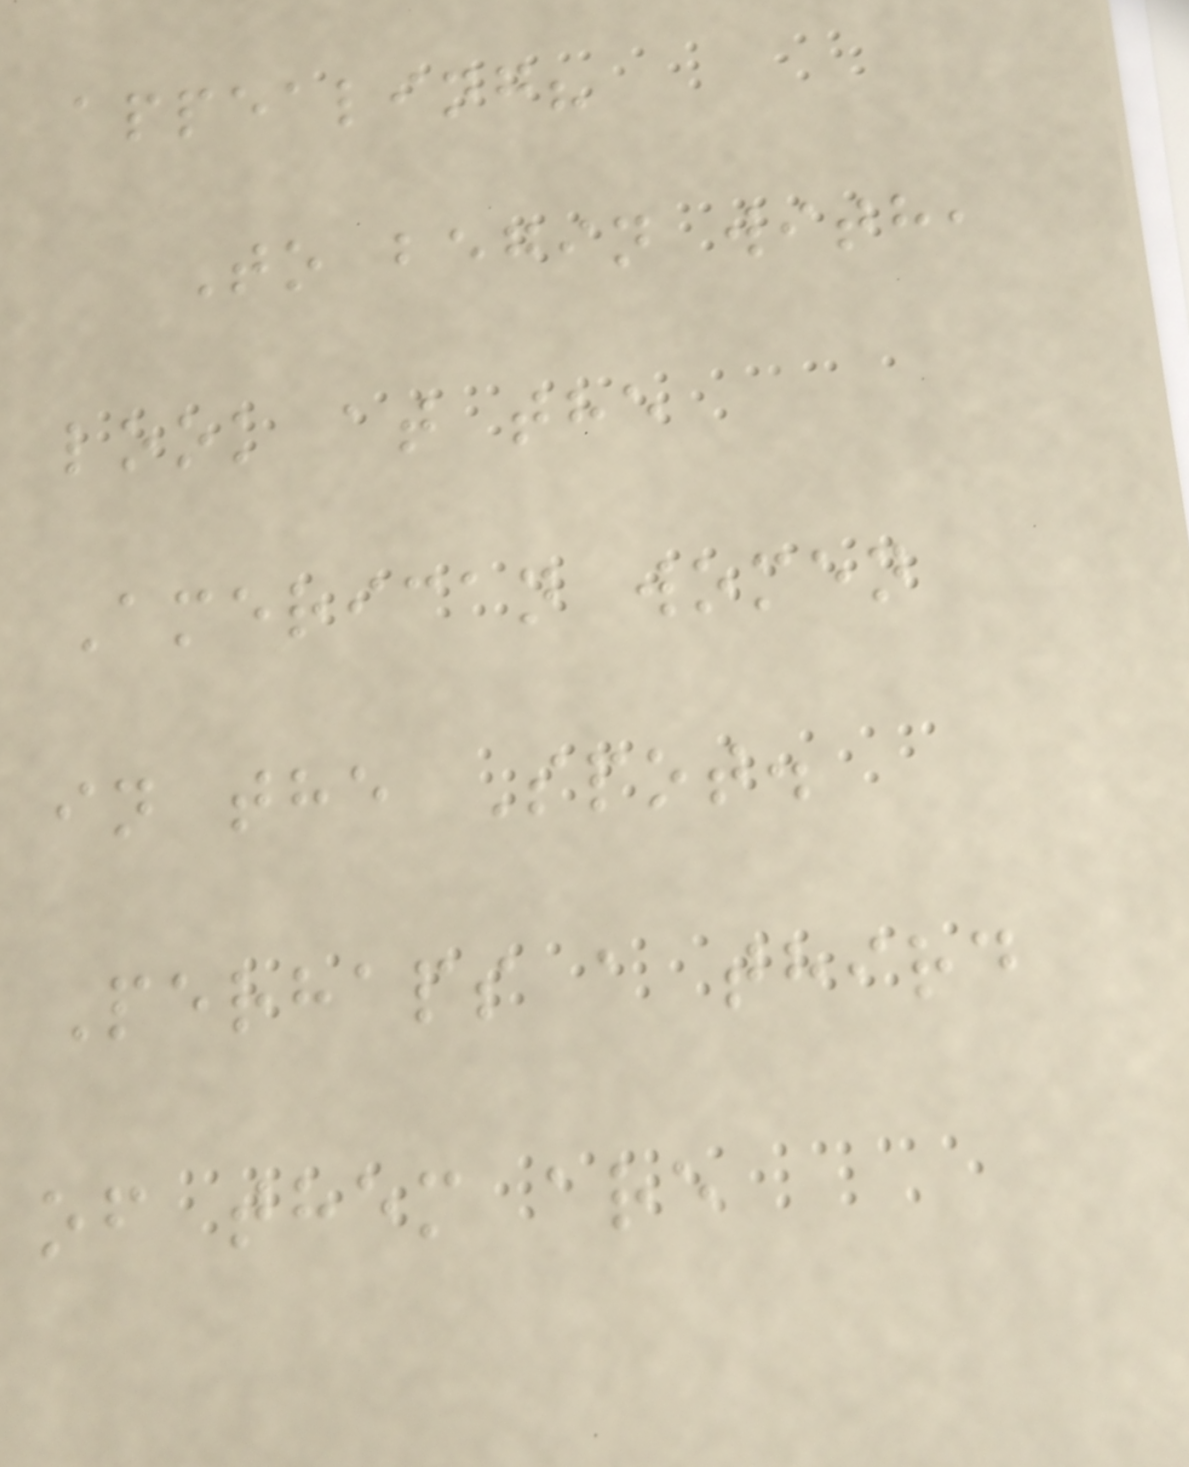appealing?
To begin with,
look at the
American women
in the Spot.
Perhaps a third
of them are
